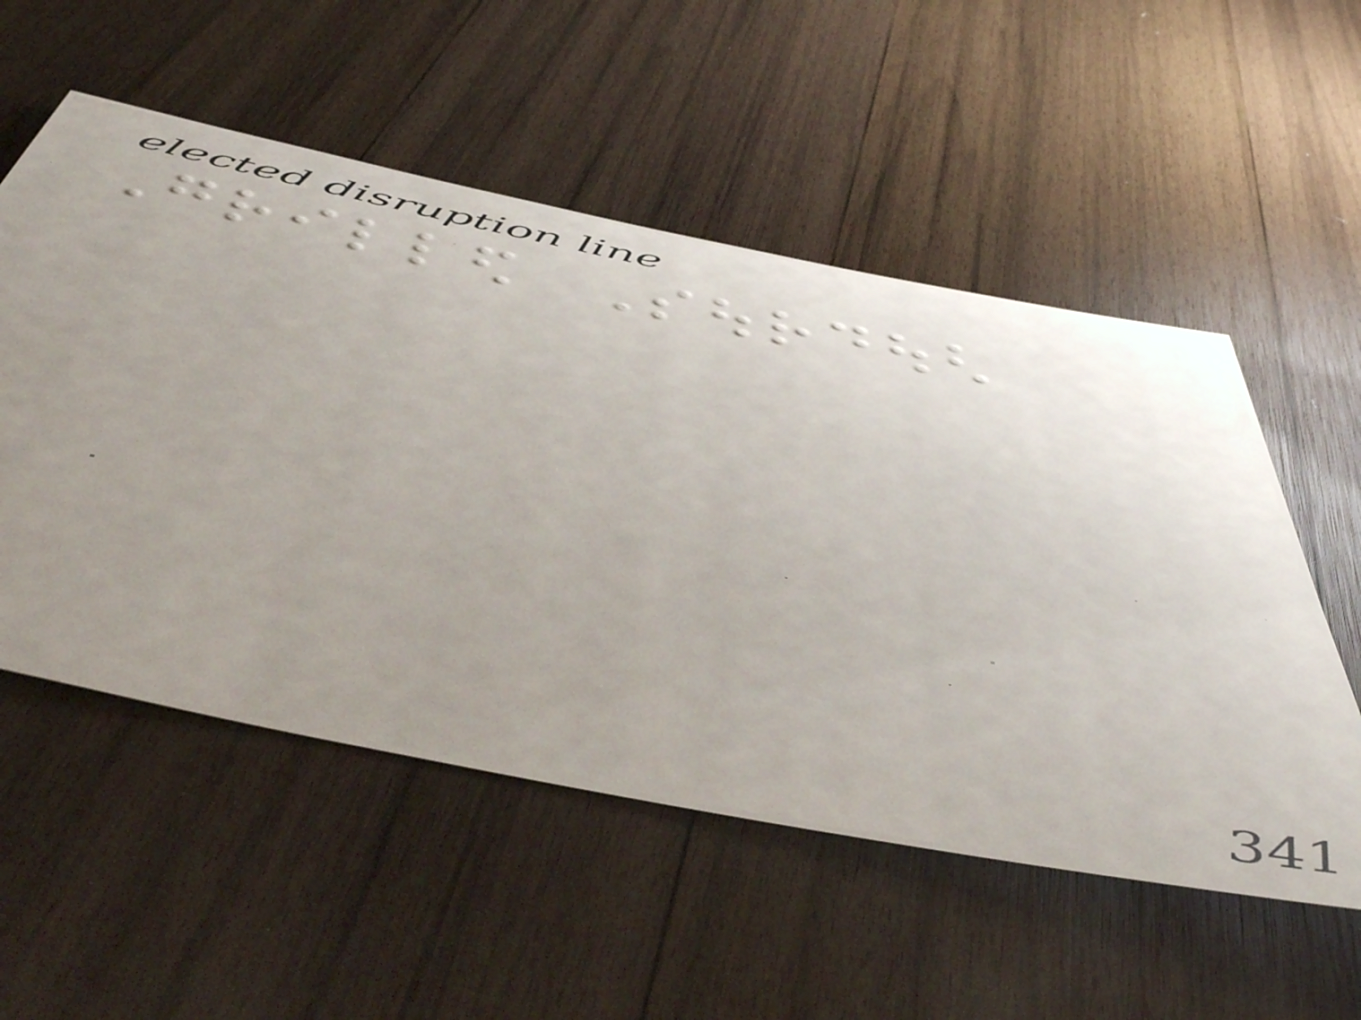Grilled Sourdough
